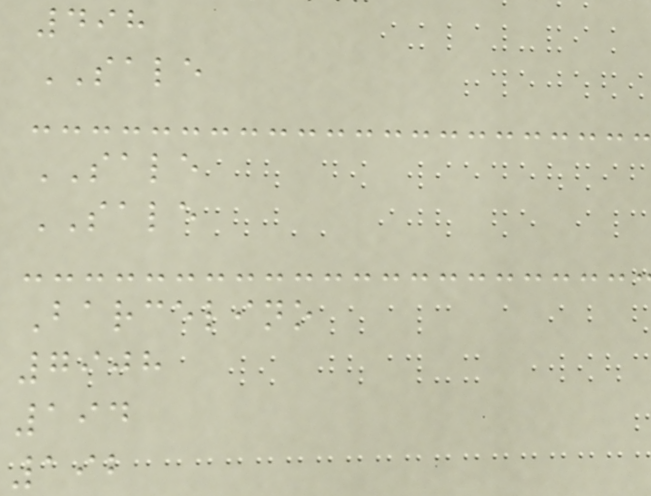498
SALE
SALE
SALE
Barcelino
7908
194
192
